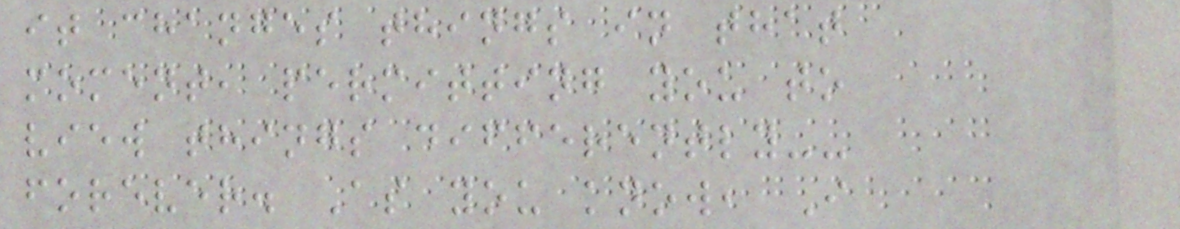it changes things in that
moment, permitting you to
view things differently--
forever. As you know, I
